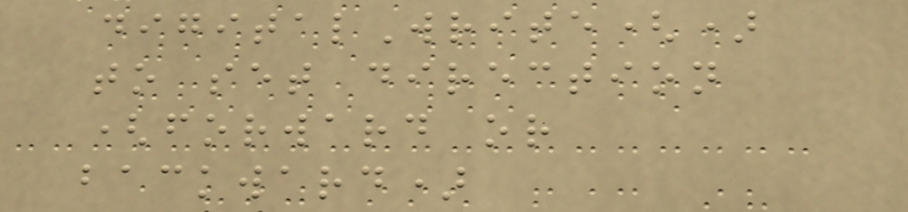digitalWrite()
to set direction
(forward or
backward)
